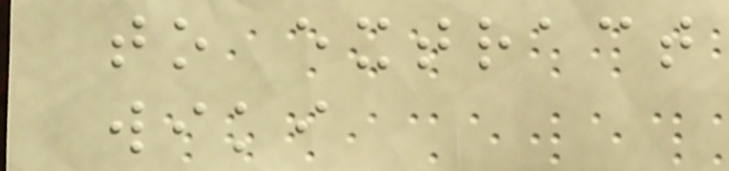to extract
wiki
